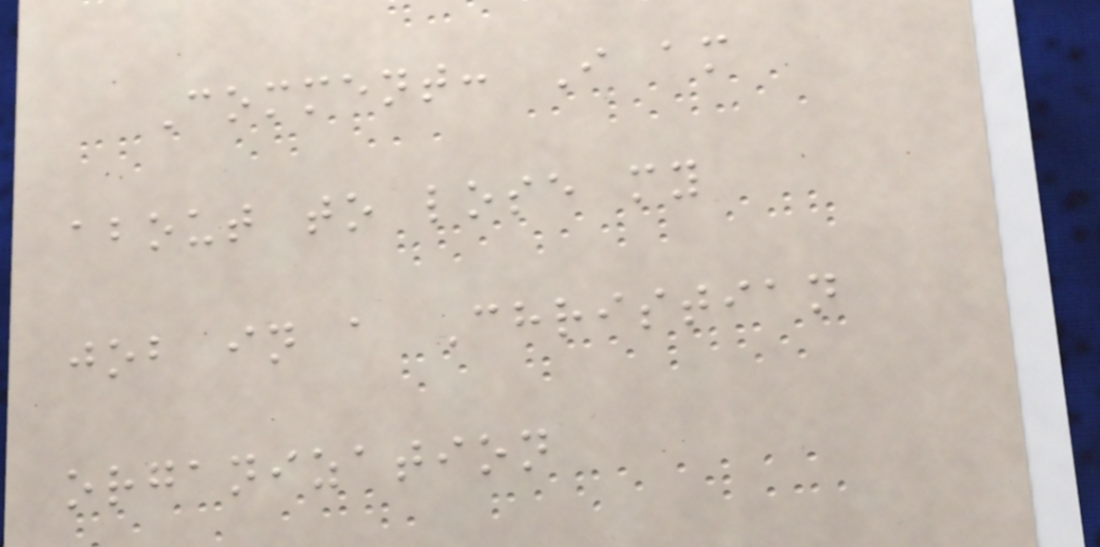Comment: I am
about to lose my
job in a Christian
organization
